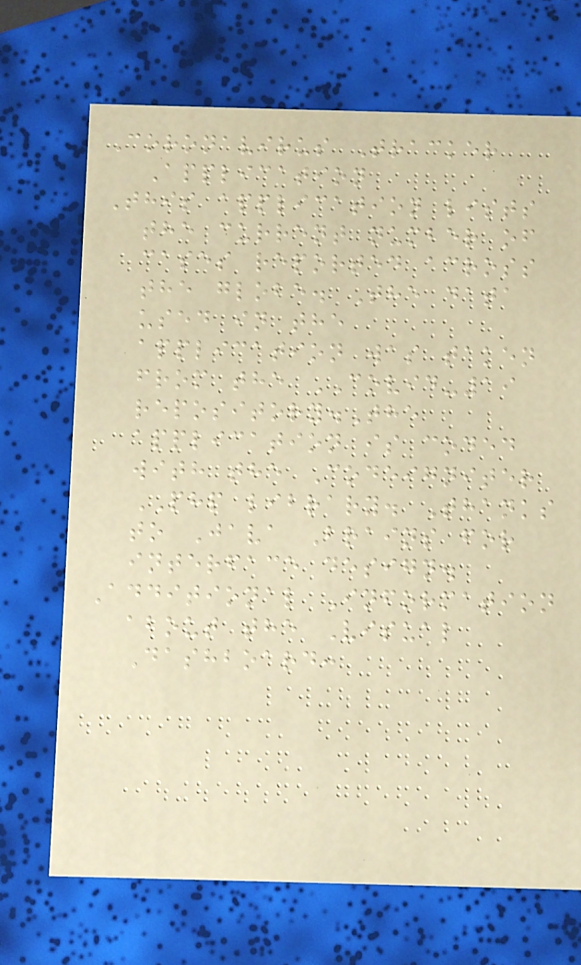Coronavirus Tracker
Application
This application lists
the current number of
cases reported across
the globe. The data
used in the
application was taken
from the COVID-19
repository.The
application is coded
with the Codeigniter
PHP library. Thanks
to Java Brains for
interface design.
Additional Information
about the Visual
Dashboard:
